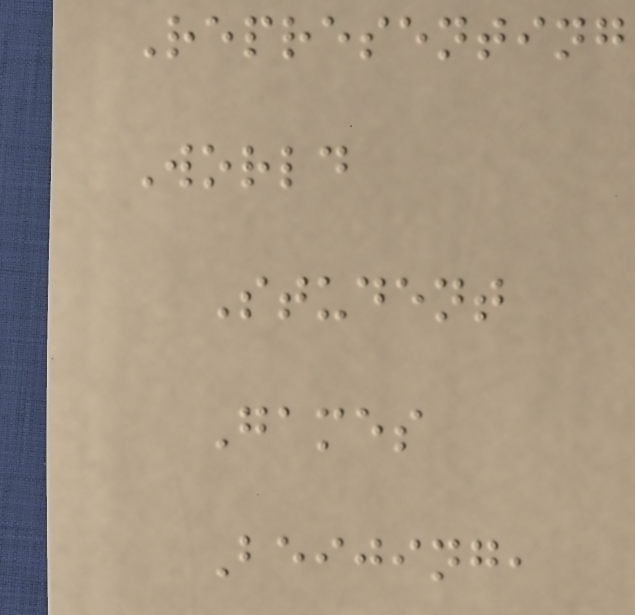Representing
World
Student
Games
Beijing,
